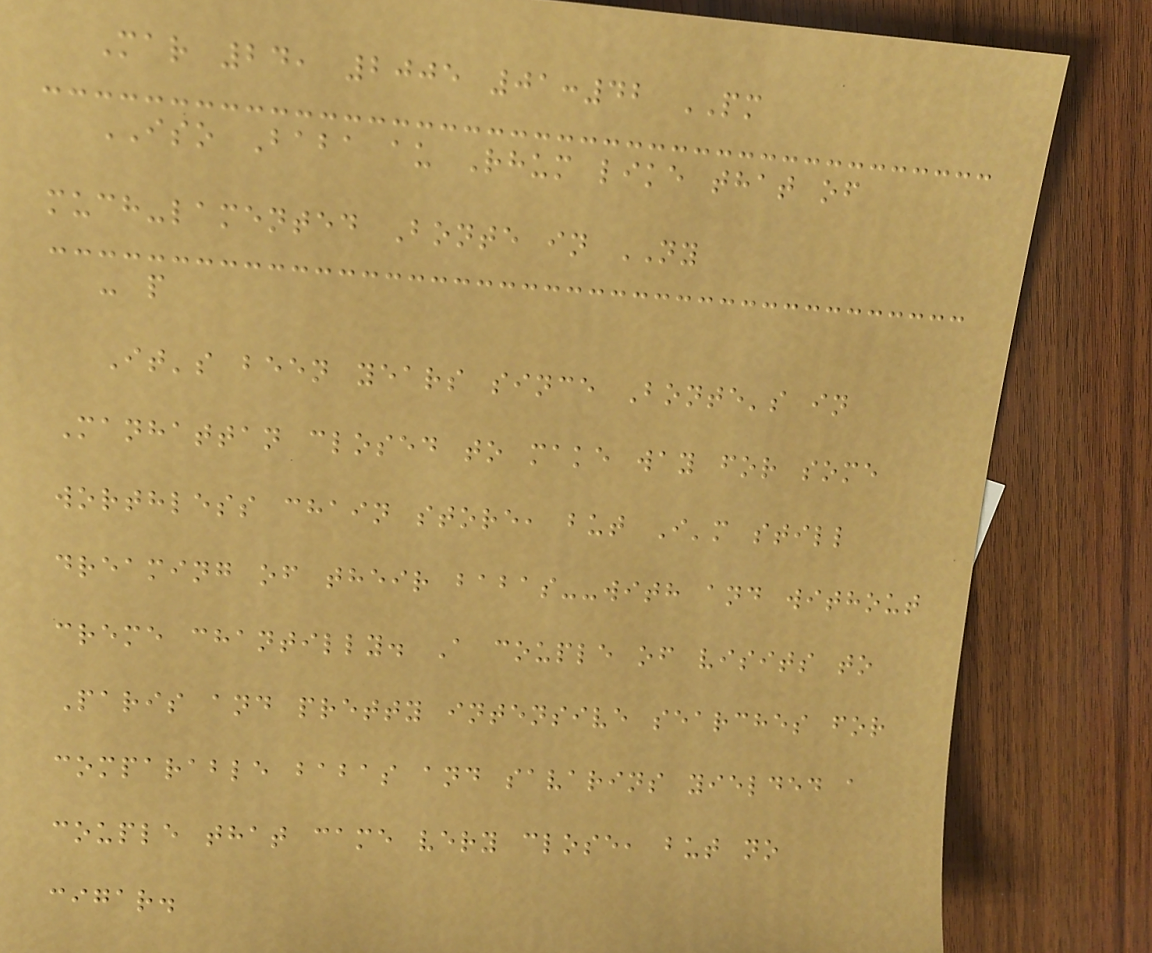Mar 24, 2005 01:42 PM
ISO Baba au Rhum like that of
much-lamented Bonte in NY
- p
It's been years since Bonte's in
Manhattan closed to make way for some
worthless chain store, but I'm still
dreaming of their babas--with and without
creme chantilly. A couple of visits to
Paris and pretty intensive searches for
comparable babas and savarins yielded a
couple that came very close, but no
cigar.
